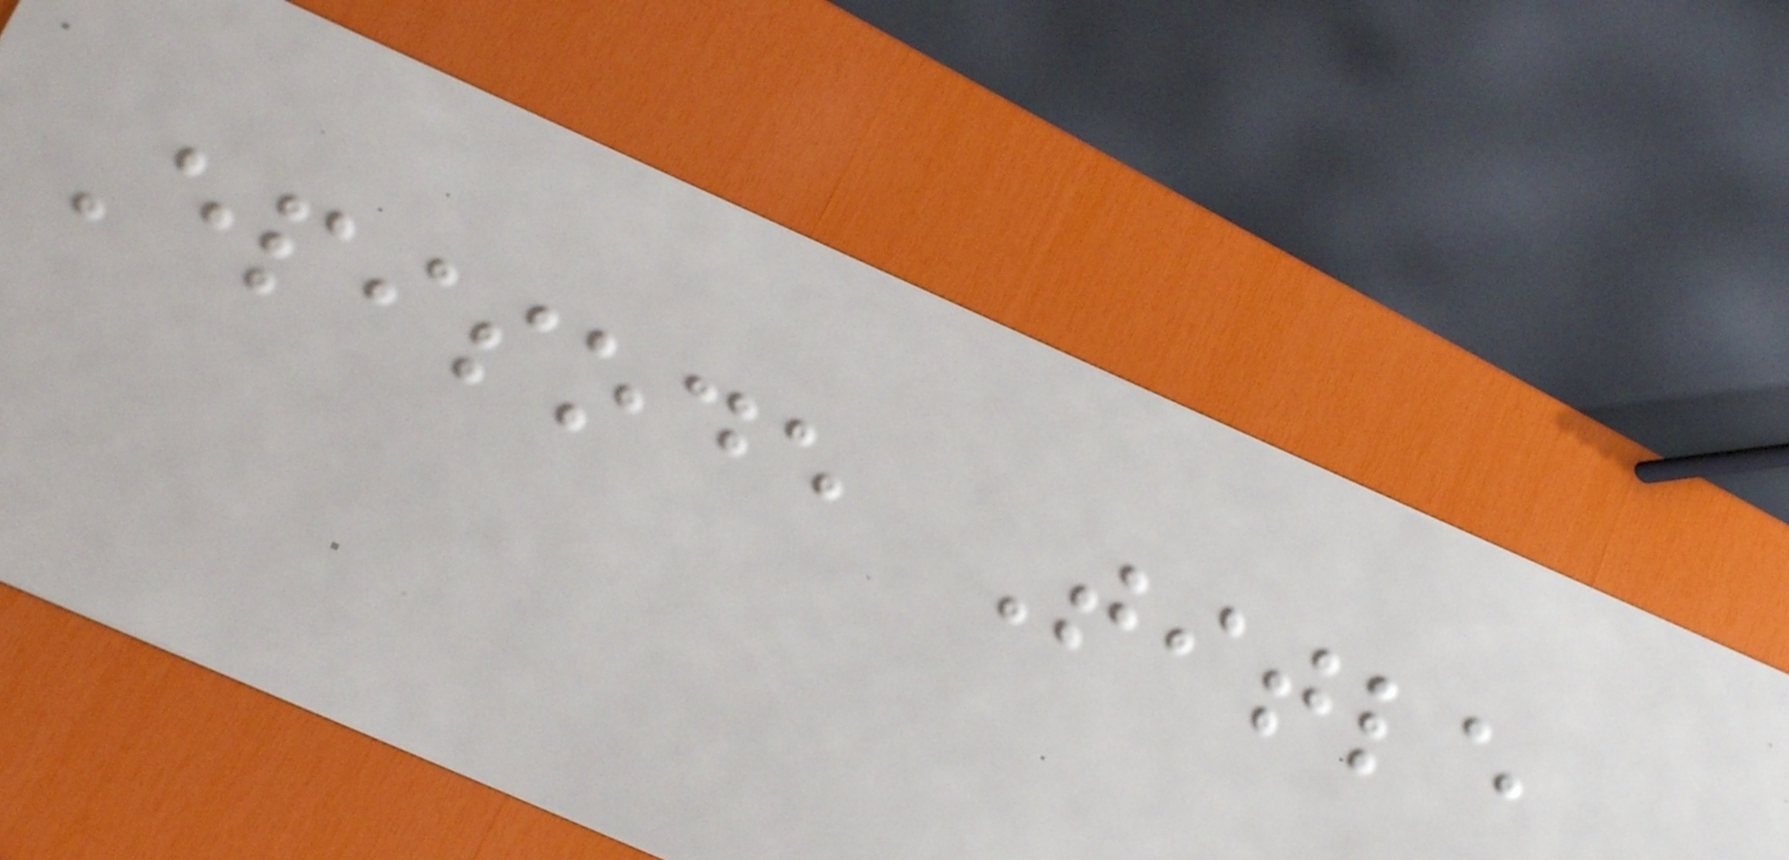Episode Title
